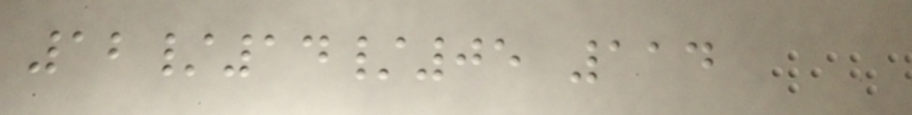12/14/05 114
